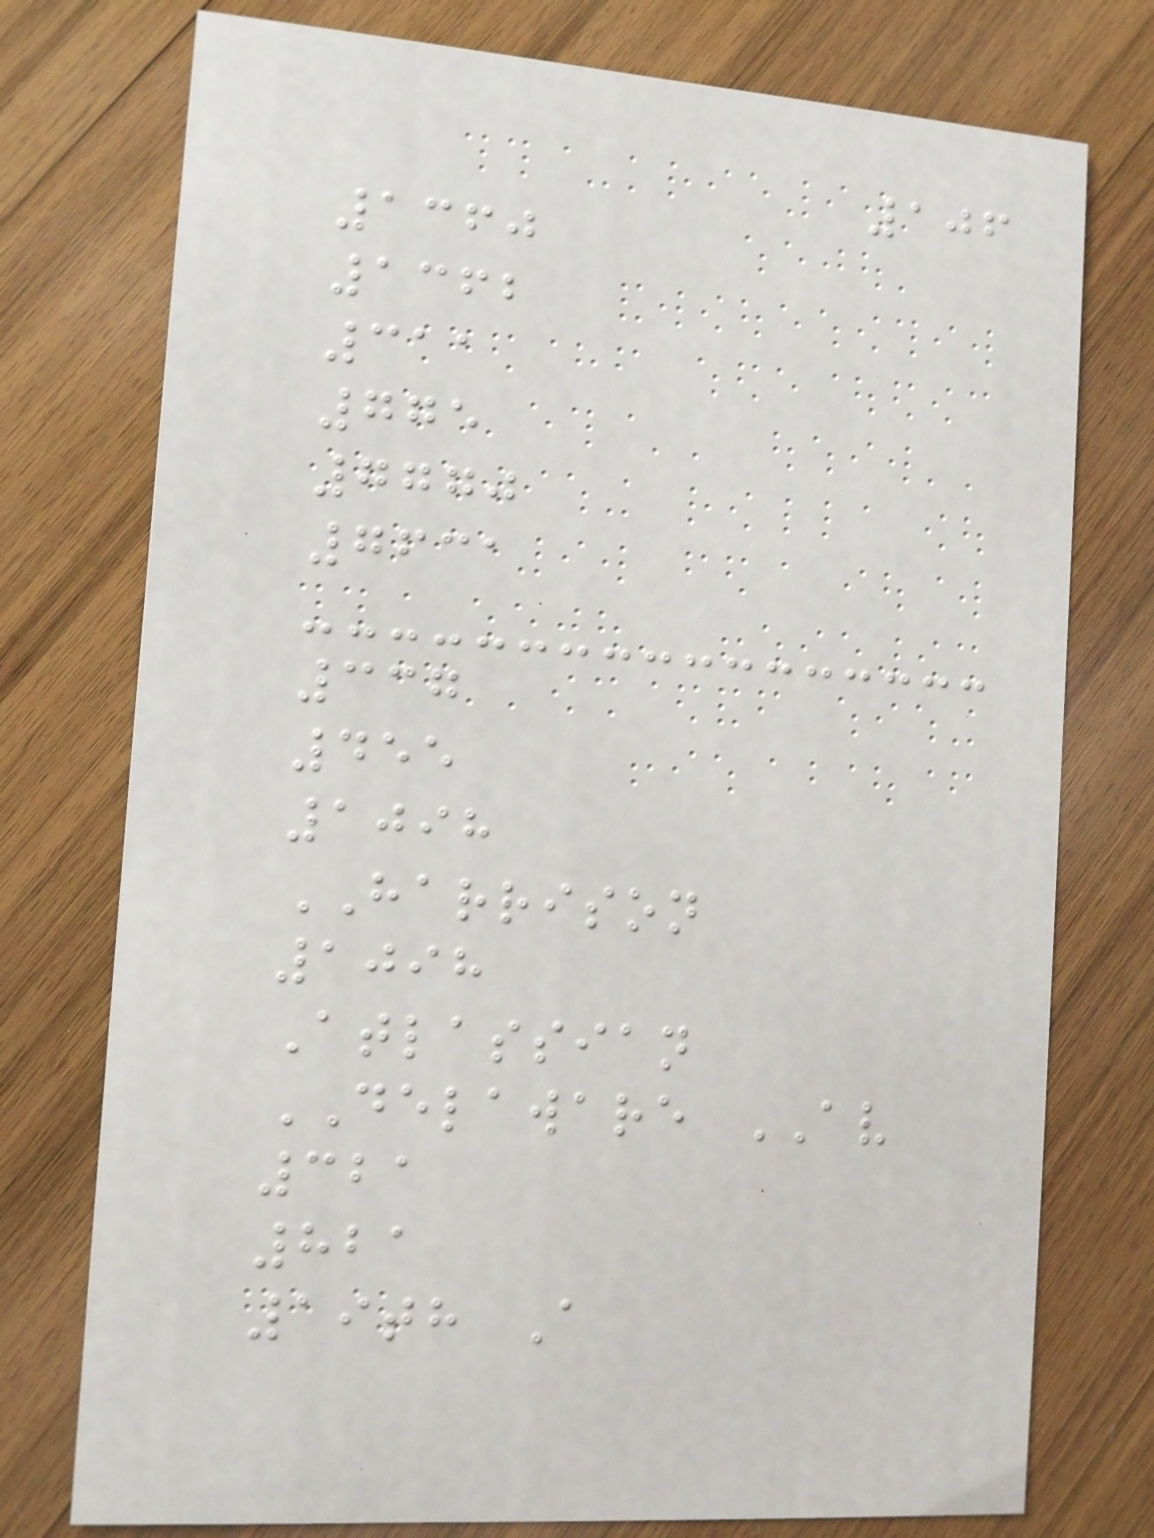106
1360
1362
311
775
7770
7631
337
455
1098
HARRISON
1098
Atlassian
DELAWARE AV
321
821
19th A
